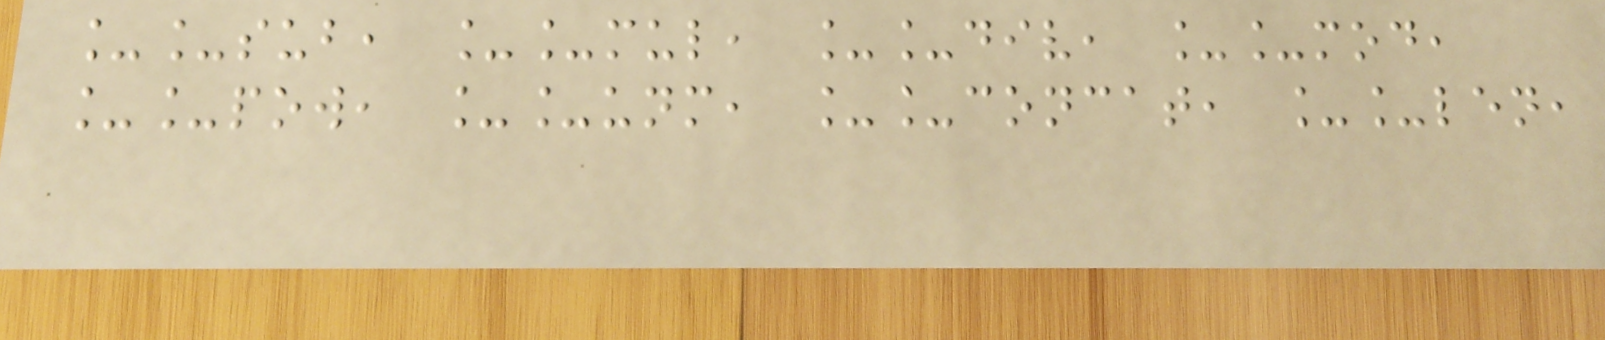__sub, __mul, __div, __mod,
__pow, __unm, __concat, __len,
